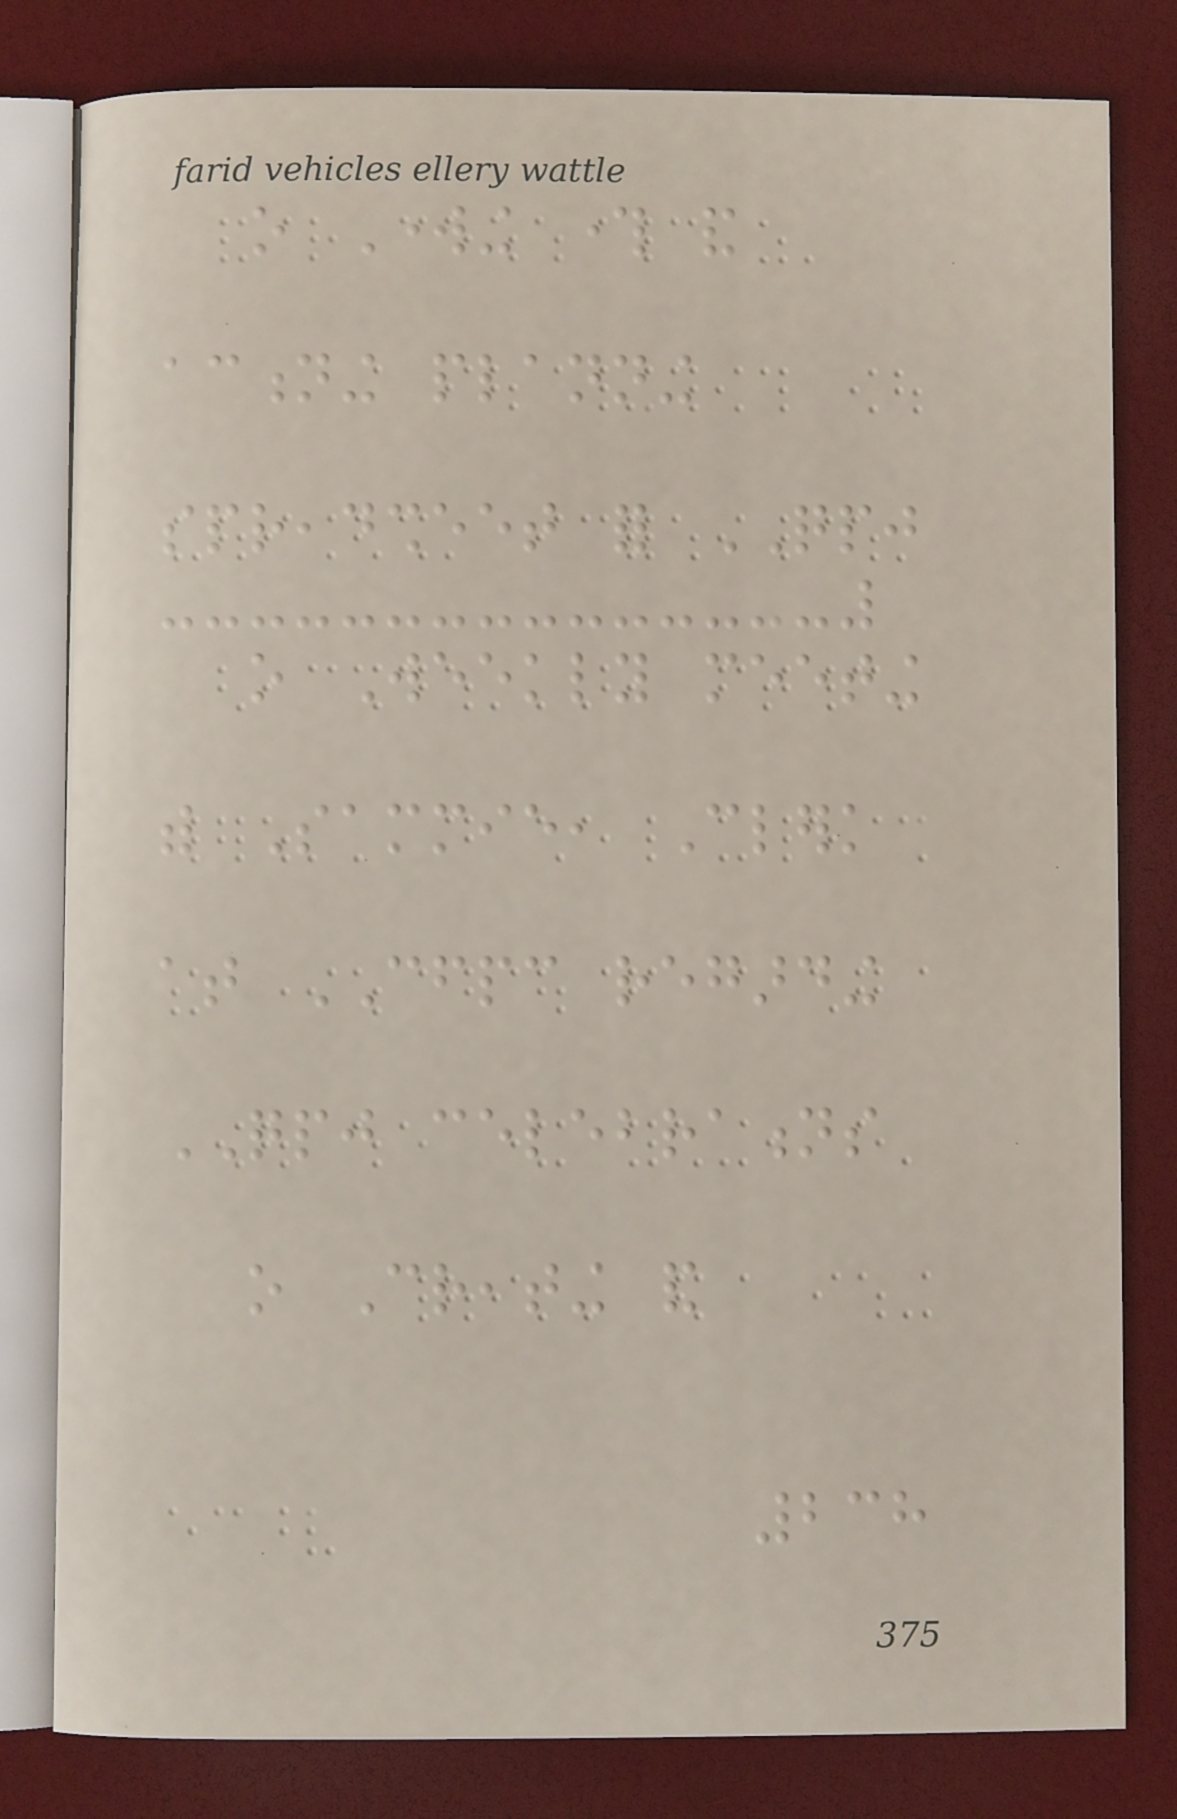o Working through and
actioning planning
spreadsheet for QPJ
o Weekly meeting
with Sammie, Clerk
at CFPC regarding
QPJ celebrations
o Creating and
238
